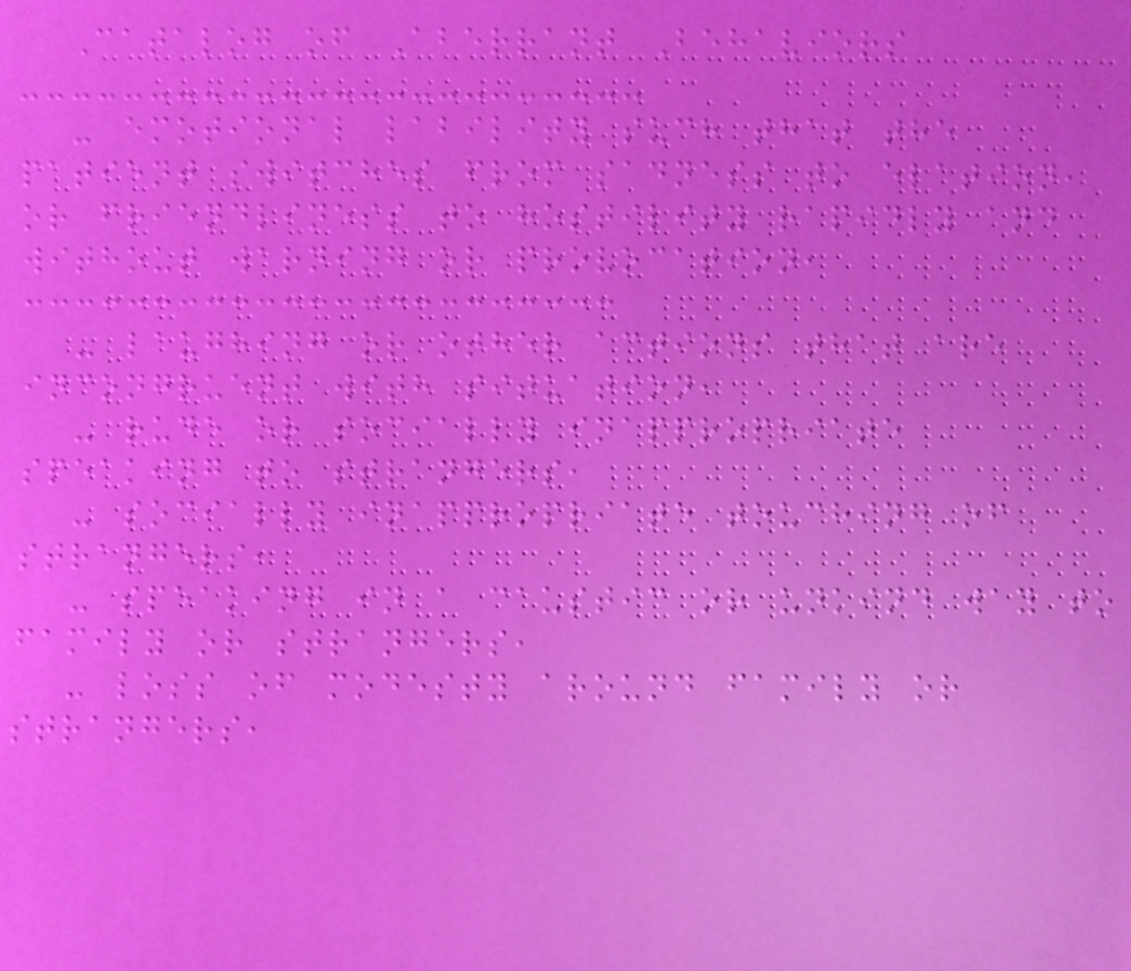Catalog of Aberrant Behaviors
- emotional lability such that the
patient switches from sadness to elation,
or friendliness to hostility rapidly and
without warning or provocation,
- laughing or other actions that are
incongruent with situation,
- rude or socially inappropriate
speaking to strangers,
- socially inappropriate touching of
strangers,
- speaking in a caustic or unkind way to
family or strangers,
- loss of modesty around family or
strangers,
